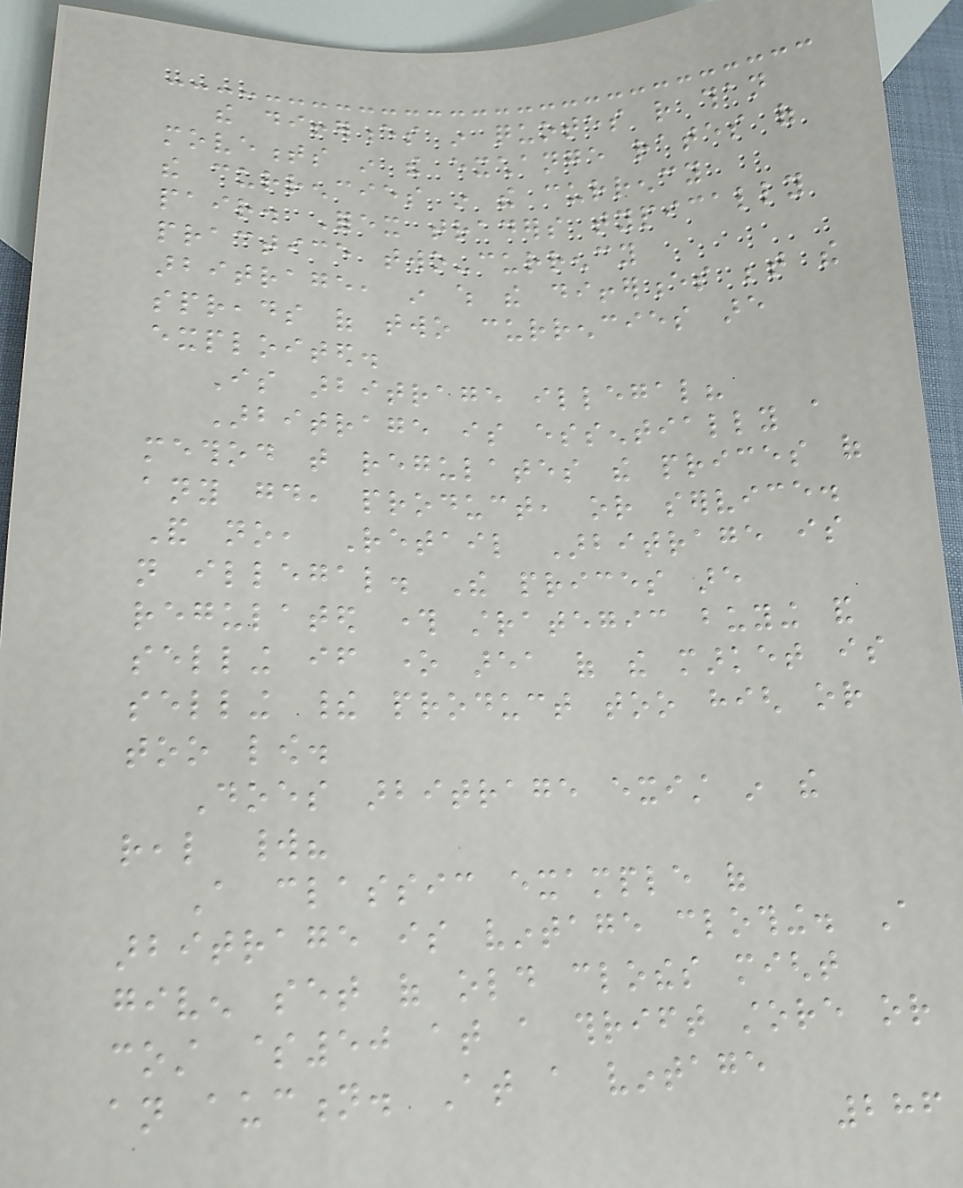the differences in quotes rather than
movements in the exchange rates of
the currencies in the currency
pair. Forex traders typically
practice two-currency
arbitrage, in which the differences between the
spreads of two currencies are
exploited.
Is arbitrage illegal?
Arbitrage is essentially a
method that regulates the prices of
any good, product, or service.
And no, Retail Arbitrage is
not illegal. The prices are
regulated through strategic buying and
selling if one area of the market is
selling their product too high or
too low.
Does arbitrage exist in the
real world?
A classic example of
arbitrage is vintage clothing. A
given set of old clothes might
cost $50 at a thrift store or
an auction. At a vintage
286
